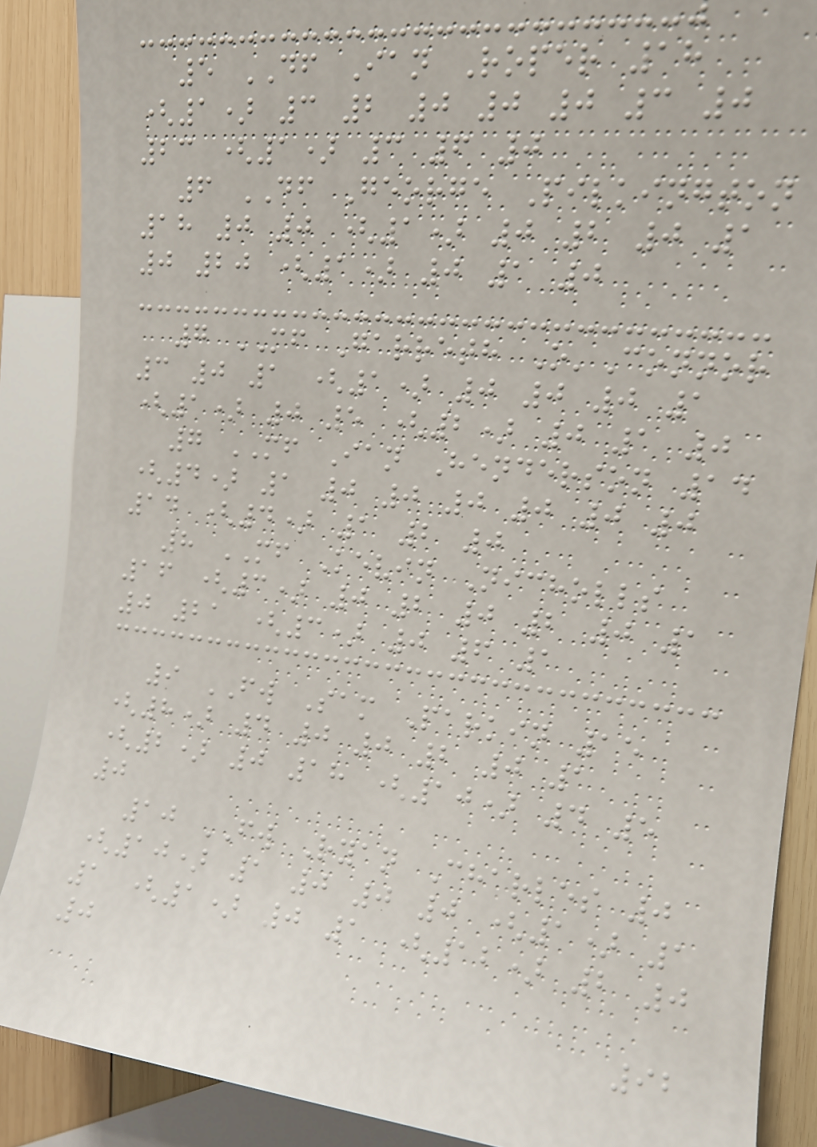5 DF Ian Roper 18
(1) 3 2 0 0 0 3 0
23 (1) 3 6 0
6 DF George Pilkington
18 0 0 (1) 0 2 0 1
0 20 (1) 0 1 0
7 MF Garreth O'Connor
3 0 1 (1) 0 0 0 1
(1) 0 5 (2) 0 1 0
7 MF Ian Henderson 14
(4) 1 0 0 0 0 0 0
14 (4) 1 2 0
8 MF Kevin Nicholls
16 (3) 0 2 0 2 0 1
0 21 (3) 0 6 1
9 FW Sam Parkin 15
(8) 4 0 0 2 0 1
(2) 0 18 (10) 4 5
0
10 FW Ryan Charles 0
(10) 1 0 0 0 (1) 1
1 (1) 0 1 (12) 2 0
0
92
